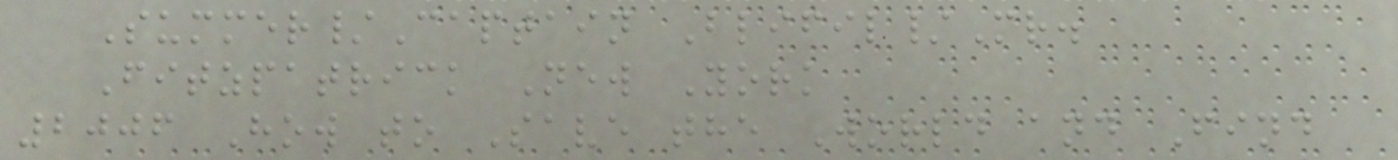Summer/Captain Blifil/Mr.
Fitzpatrick New York
2006 How to Save the World and Find
